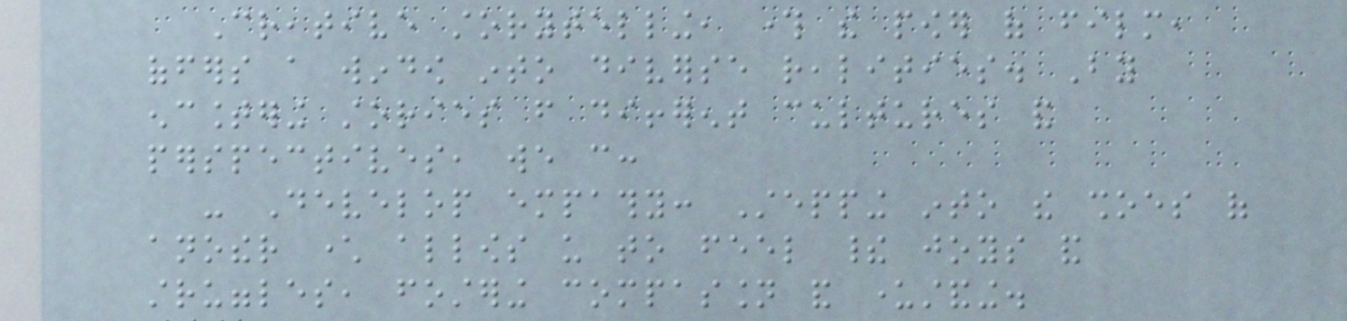Creative storytelling, through the power of film,
offers a window into diverse realities. By
encountering stories from different cultures and
perspectives, we can:
- Develop empathy: Stepping into the shoes of
another character allows us to feel their joys and
struggles, fostering compassion and understanding.
